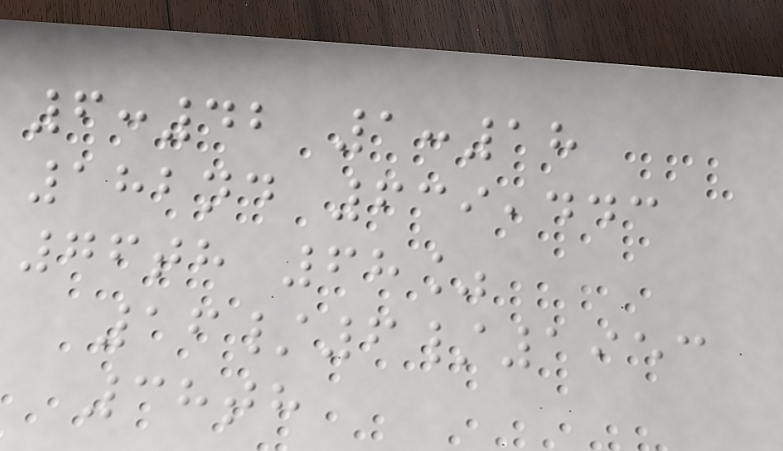6:42 1:18
182nd 639,443
76th 68%
16/6/1953
38th
